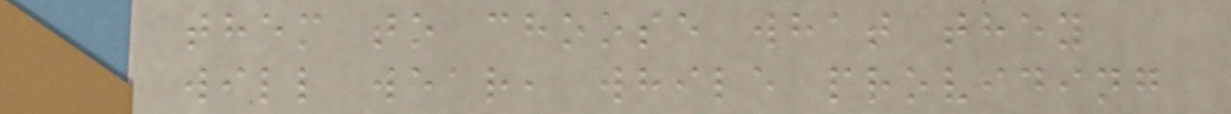them to choose what they
will wear, while providing
